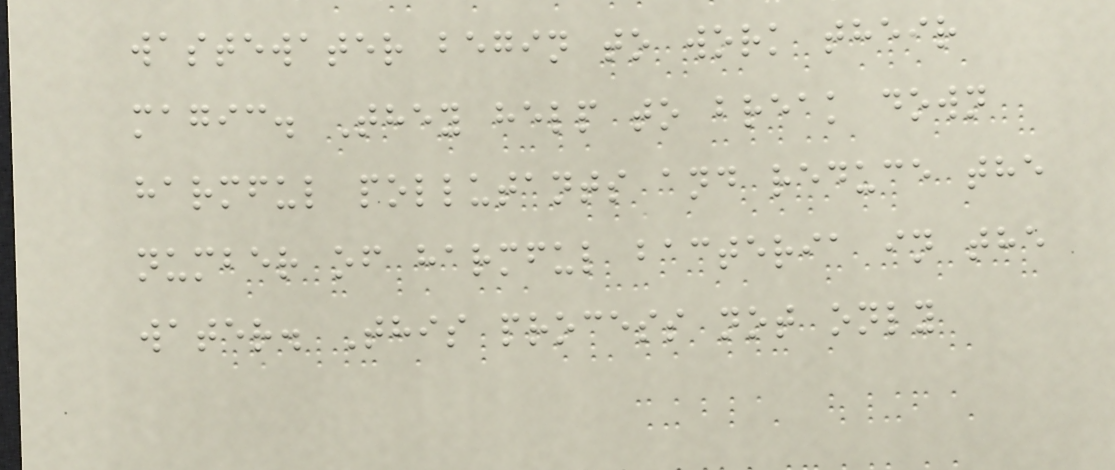wastewater begin to work their
magic. They help to break down
harmful pollutants and reduce the
number of harmful bacteria in the
water. This process not only
